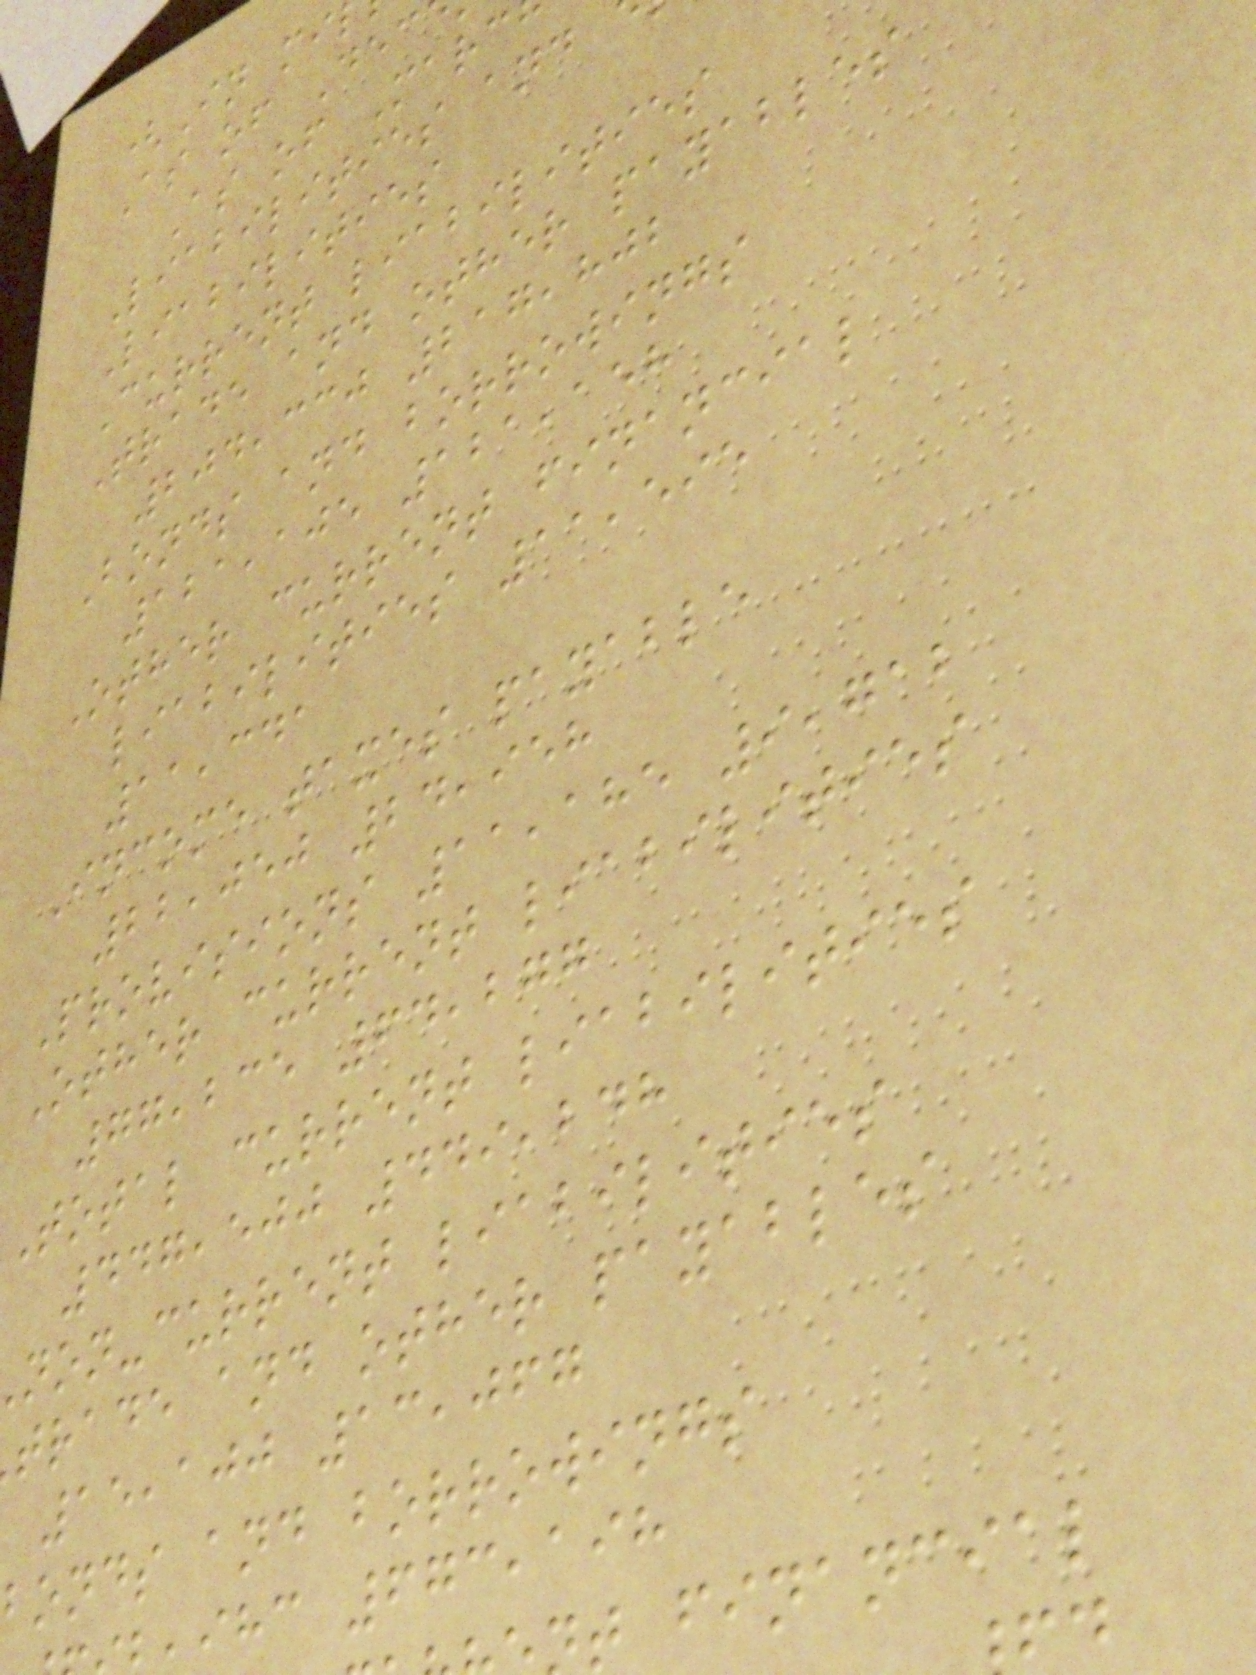(In mi
As of Dec
As of Marc
Liabilities and
Liabilities
Current liabilities
Trade and other payables
204,330 217,802
Bonds and borrowings
121,105 121,158
Other current financial
liabilities 11,595
11,341
Income taxes payable
22,050 24,958
Provisions 11,185 9,712
Other current liabilities
77,235 64,277
Total current liabilities
447,500 449,248
non-current liabilities
trade and other payables
15,100 13,067
bonds and borrowings
ihc 673,198
t financial
